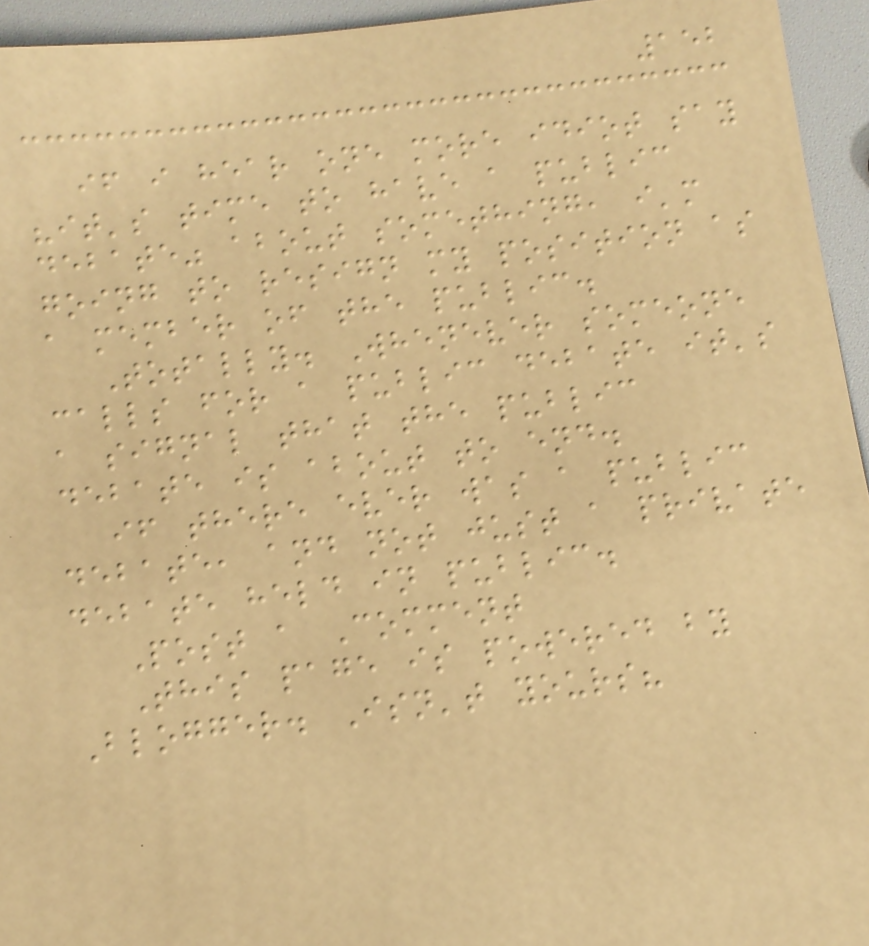152
if i hear one more idiot say
"it's time to have a public
debate" about something, i'm
going to resign my position as
a member of the public.
Totally. Whenever someone
calls for a public debate it's
a signal that the public
debate is about to end.
if there ever was a public
debate, and not just a private
debate held in public.
Post a Comment
This page is powered by
Blogger. Isn't yours?
